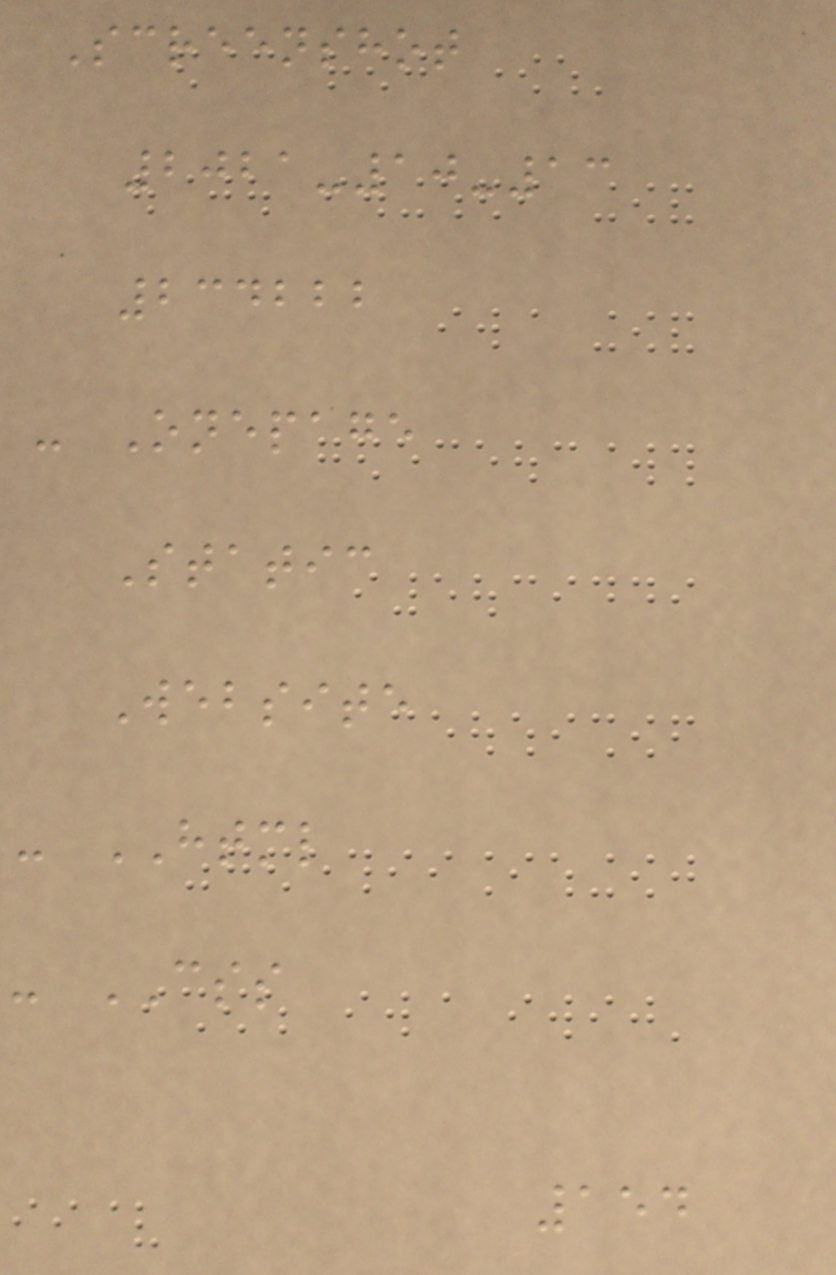Screenshot
2021-10-13
234222
- Onepage
Static
Website
- HTML
- CSS
154
